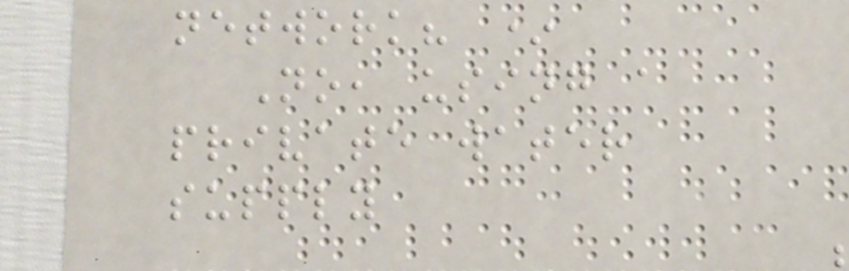network? *
No, using a
private water
supply
